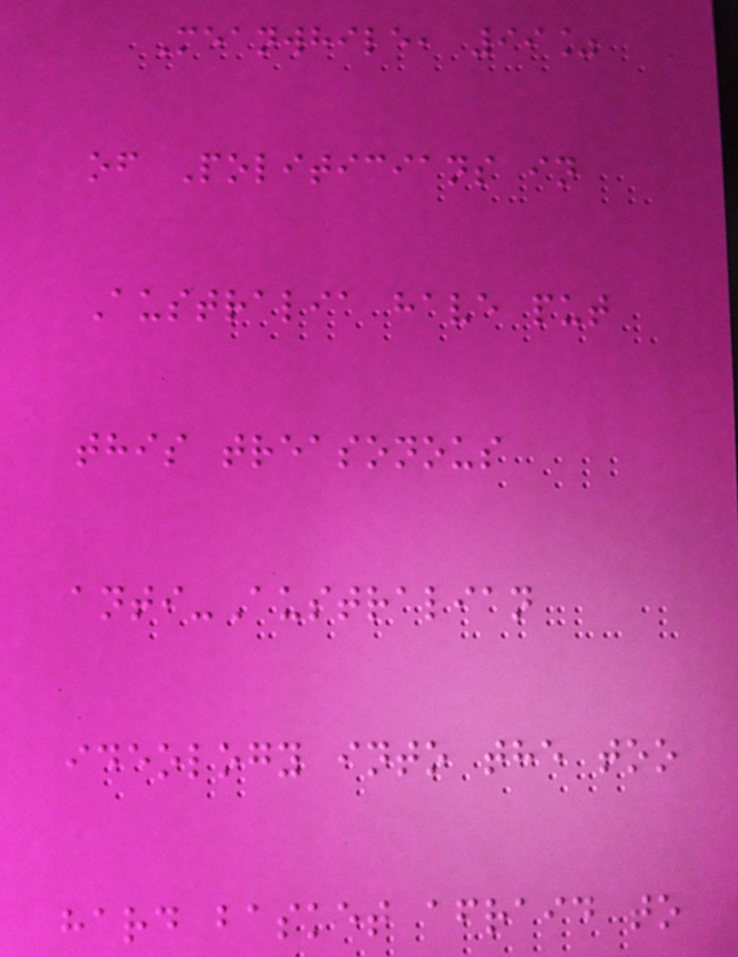Meanwhile, 99%
of Politicians in
Australia have put
this treasonous
anti-Australian
ideology into the too
hard basket afraid to
